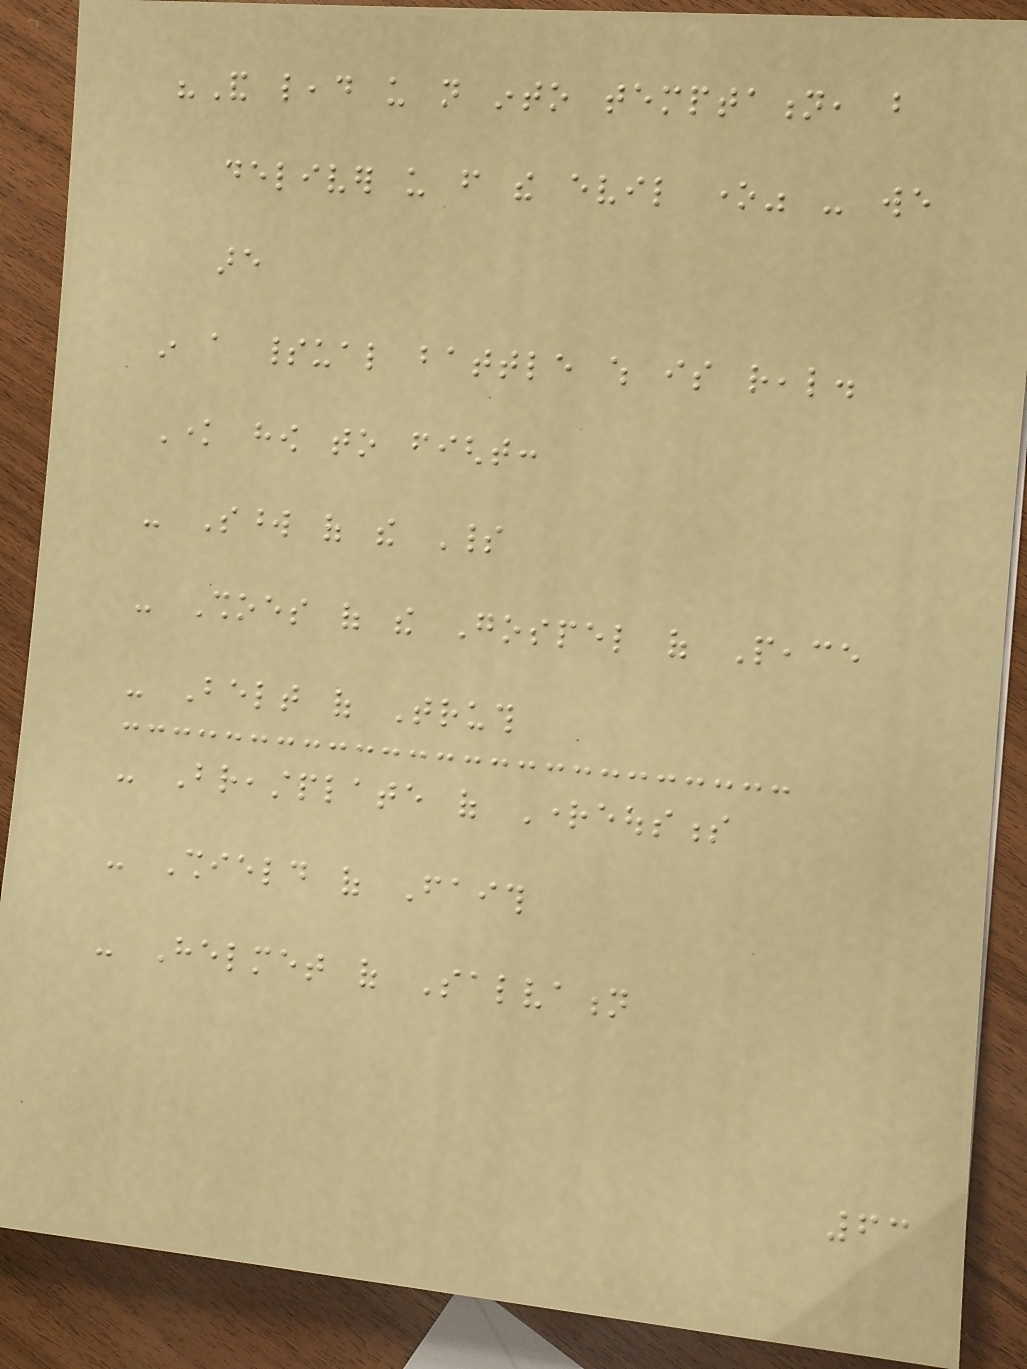"And lead us not into temptation, but
deliver us from the evil one" - we
are
in a spiritual battle which is real.
Know how to fight:
- Sword of the Spirit
- Shoes of the Gospel of Peace
- Belt of Truth
- Breastplate of Righteousness
- Shield of Faith
- Helmet of Salvation
63
